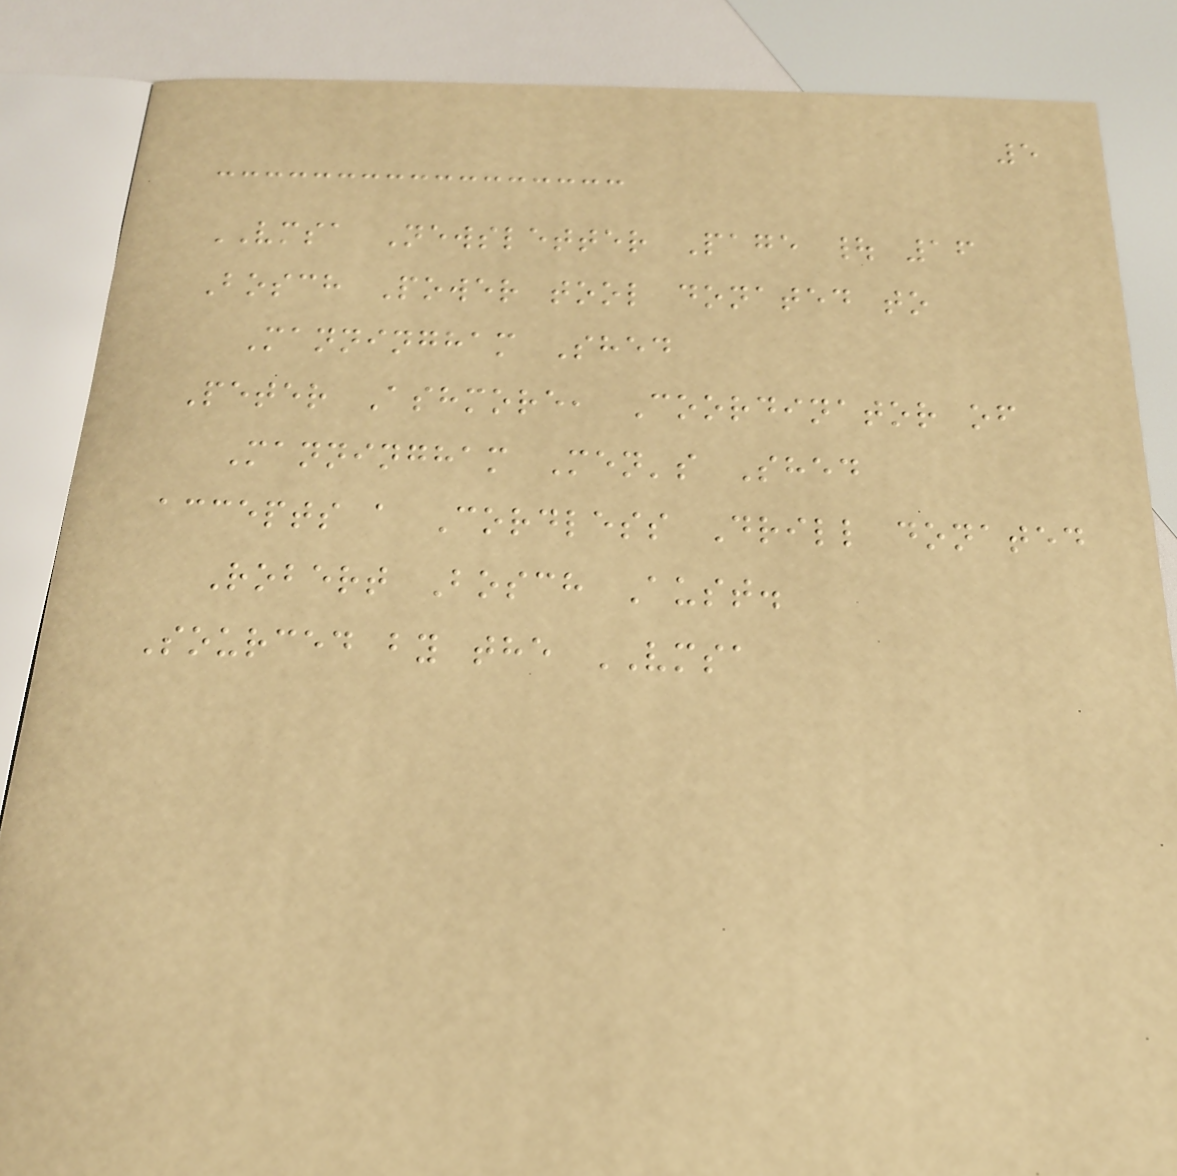5
VMSA Newsletter Page | 16
Bosch Power tool donated to
Manningham Shed
Peter Ashmore, Coordinator of
Manningham Men's Shed
accepts a Cordless Drill donated
Robert Bosch Aust.
Sourced by the VMSA
